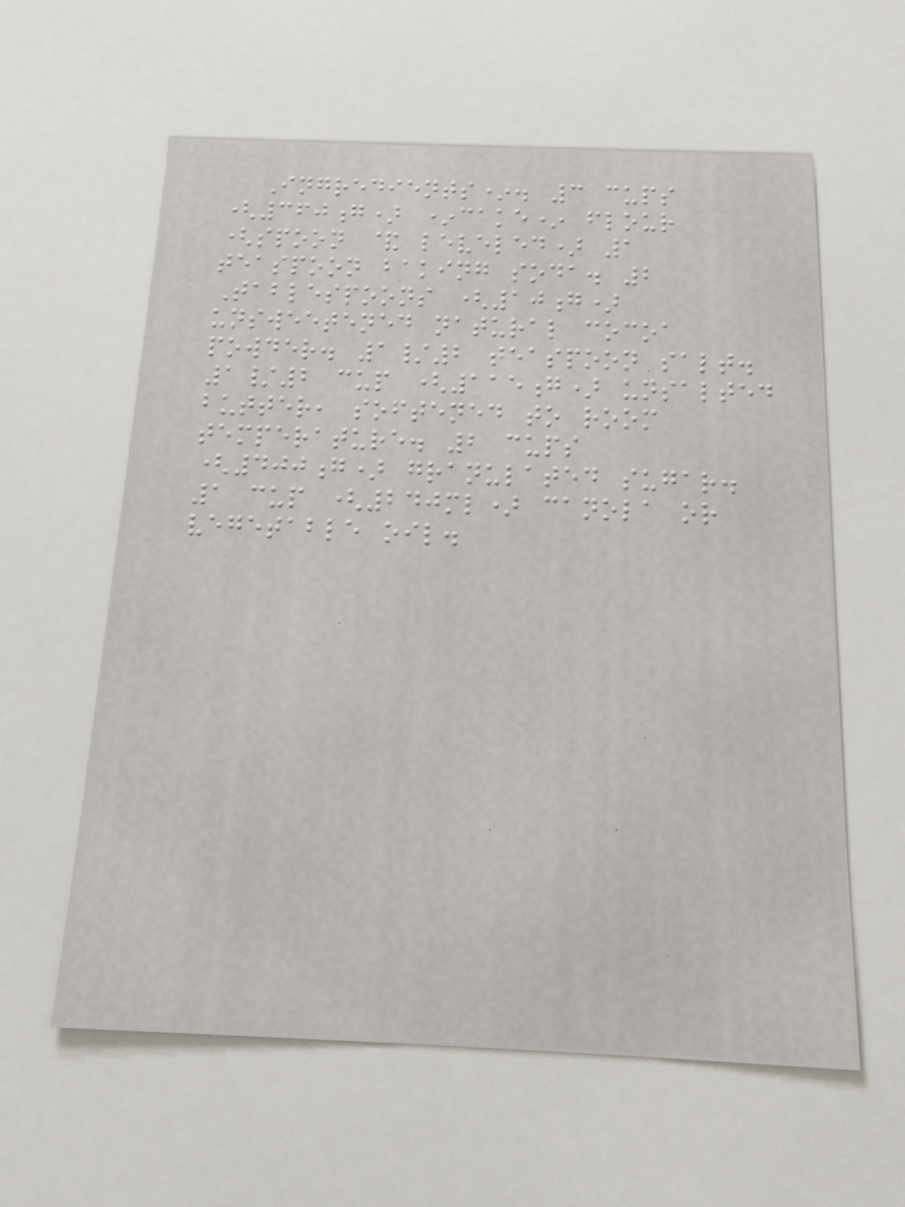Ingredients*. 3 cups
(360g) *cake* flour
(spoon & leveled) 1
teaspoon baking soda. 2
Tablespoons (10g)
unsweetened natural cocoa
powder. 1/2 teaspoon salt.
1/2 cup (115g) unsalted
butter, softened to room
temperature. 2 cups
(400g) granulated sugar.
1 cup (240ml) canola or
vegetable oil.
